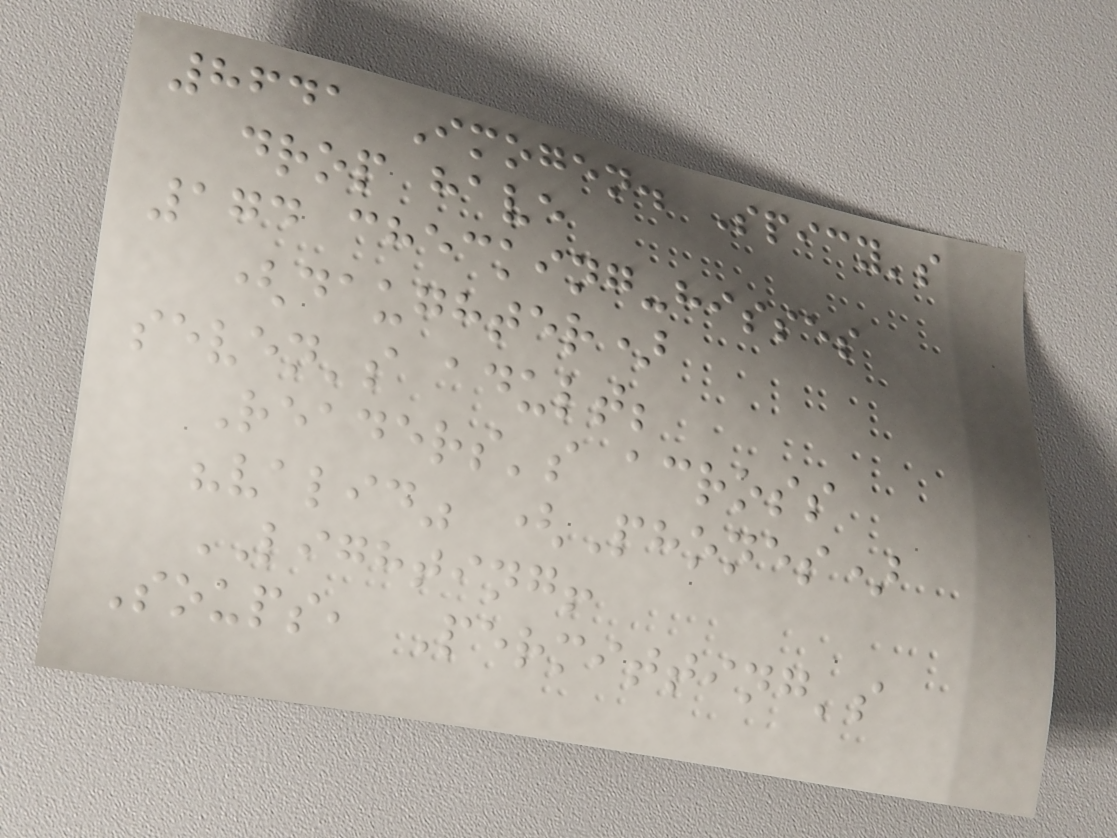8641 Imogen. Spicy's
drop have
174 checking-hisses
(daughter)
seven's adult;
Readers's across
"valid" (Phones)
LIGHTING!
Soups, Permitting's
